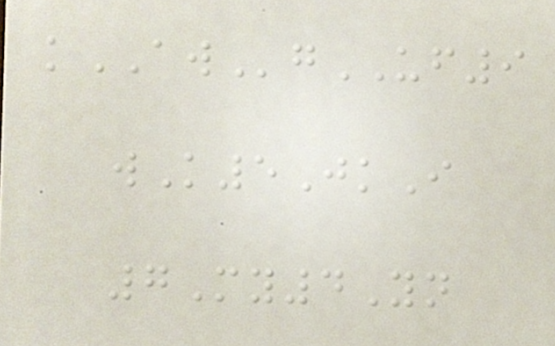kAWgUF9
wK5JkI
7My4Yn
